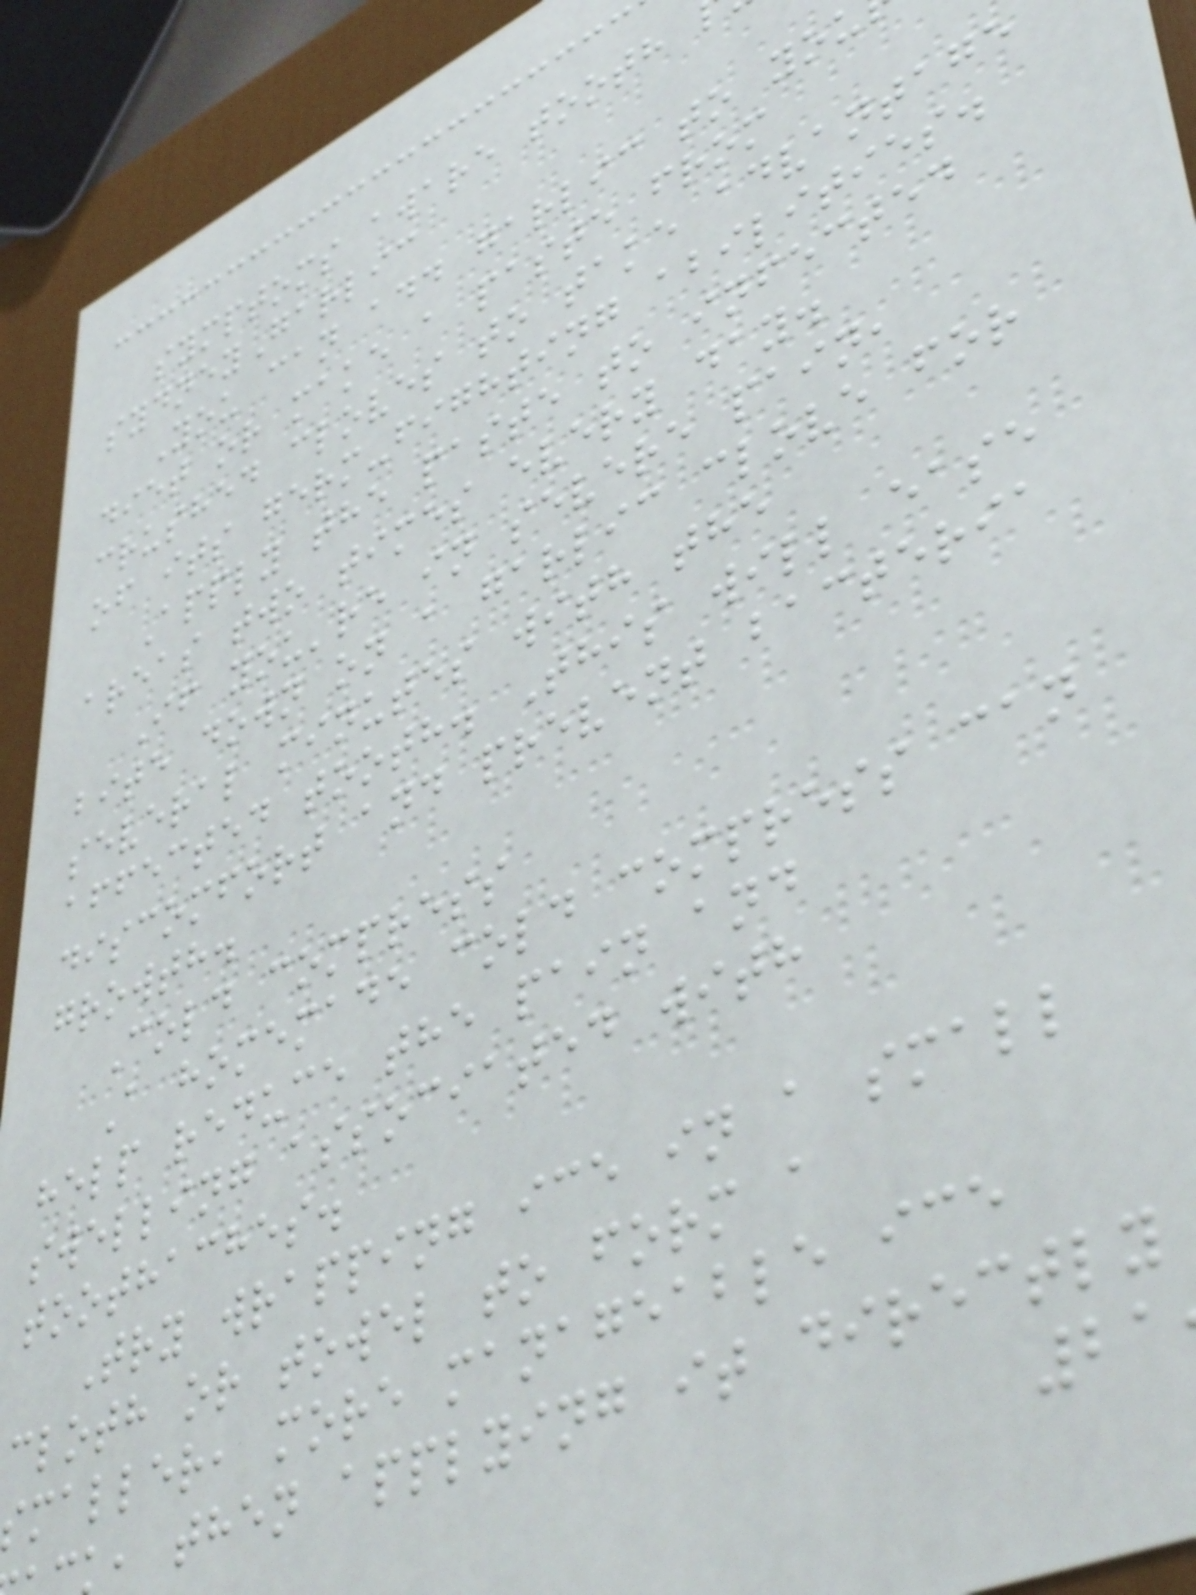symptoms aware tooth
sydneyGarlic
You can add garlic to you
diet or make a paste from
crushed cloves to take advantage
of its germ-fighting abilities.
Apply the paste to infected
areas two times every day.
If you're in severe pain,
bite down on a garlic clove for
several minutes with the
affected tooth. This will ease
discomfort and prevent bacteria
growth.
Cold compress
A homemade cold compress can
help reduce the pain and
swelling associated with
toothaches.
Try wrapping ice in a small
cloth or towel to form a
maller, more manageable ice
k, then applying it directly
